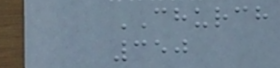CHURCH
350
